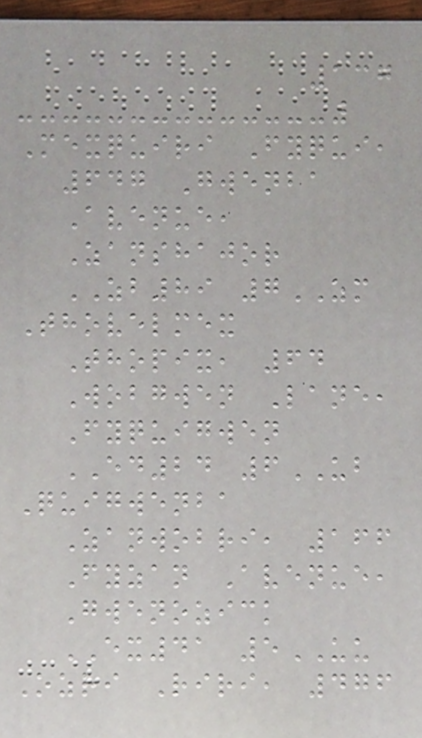137
Mexquiri Fyqui,
647 Gwenba
Avenue,
Zanshajor
ZB89 7ZM
Thovelmex
Thopix, 64
Wobgwen Lane,
Fyquigwen
ED24 6UB
Quigwenba
Zanwobri, 166
Fyzan Avenue,
Gwenozick
EX41 5UU
Ozri Riri, 476
